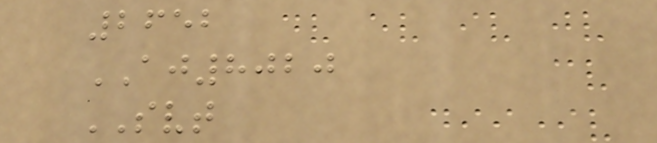2652
AJ8020
SVT
